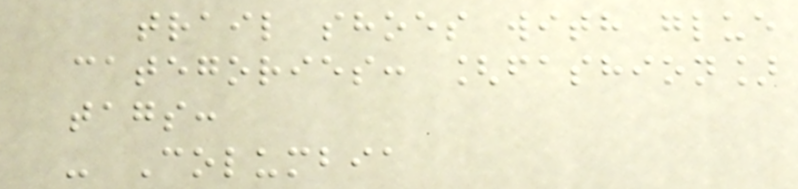trail shoes with glue
categories: [fashion]
tags:
- Columbia
